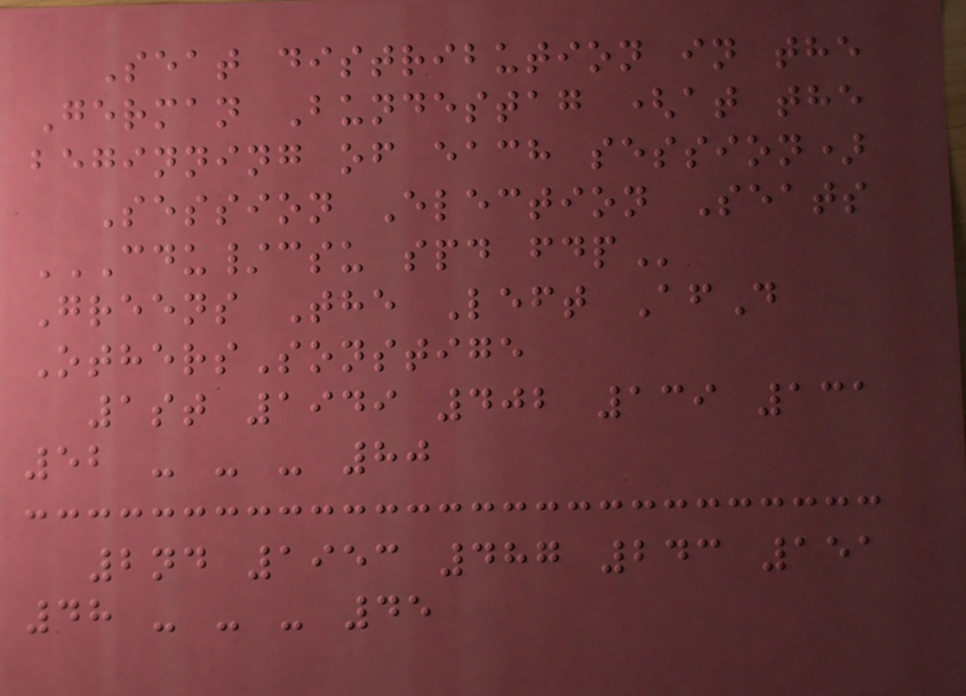Seat distribution in the
German Bundestag (at the
beginning of each session)
Session Election Seats
CDU/CSU SPD FDP
Greens The Left AfD
OthersSonstige
1st 1949 402 139 131
52 - - - 80
2nd 1953 487 243 151
48 - - - 45
